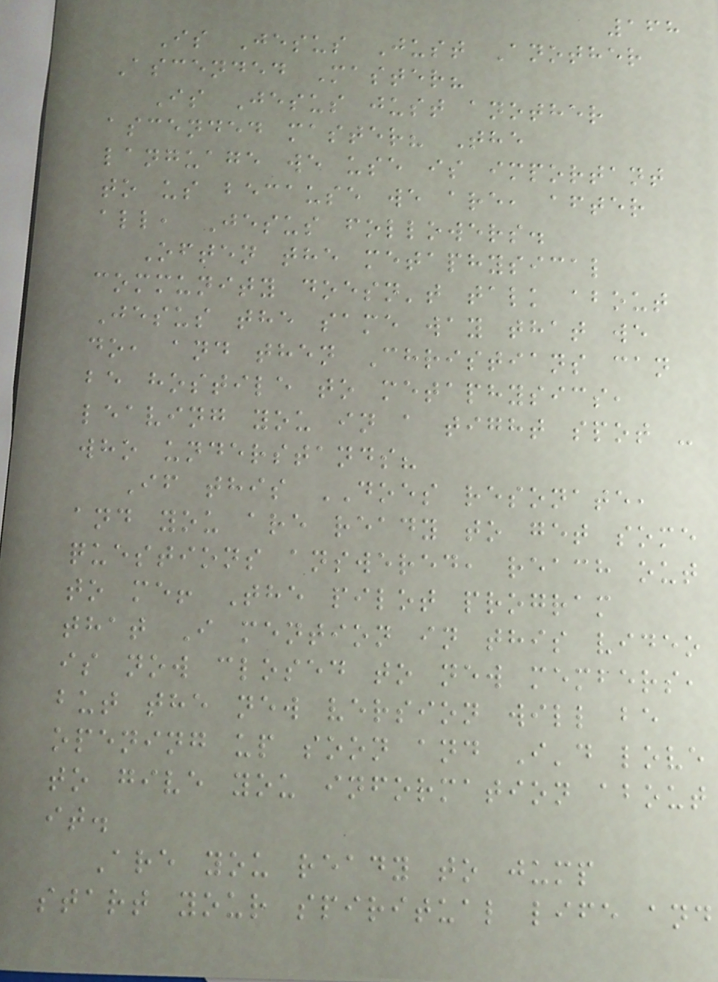168
Is Jesus Just Another
Ascended Master?
Is Jesus just another
ascended master? The
language we use is important
to us because we are, after
all, Jesus followers.
Often the metaphysical
community doesn't talk about
Jesus the same way that we
do, and then Christians can
be hostile to metaphysics,
leaving you in a tight spot -
who understands?
If this DOES resonate,
and you are ready to get some
questions answered, reach out
to me! The pilot program
that I mention in this video
is now closed to new members,
but the new version will be
opening up soon and I'd love
to give you information about
it.
Are you ready to jump
start your spiritual life and
